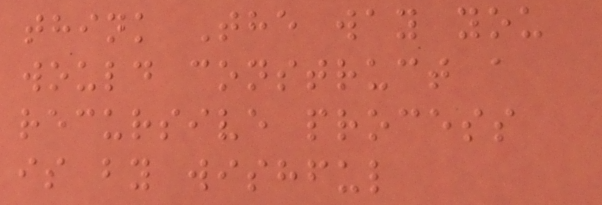think The way you
would construct a
recursive process
is by wishful
